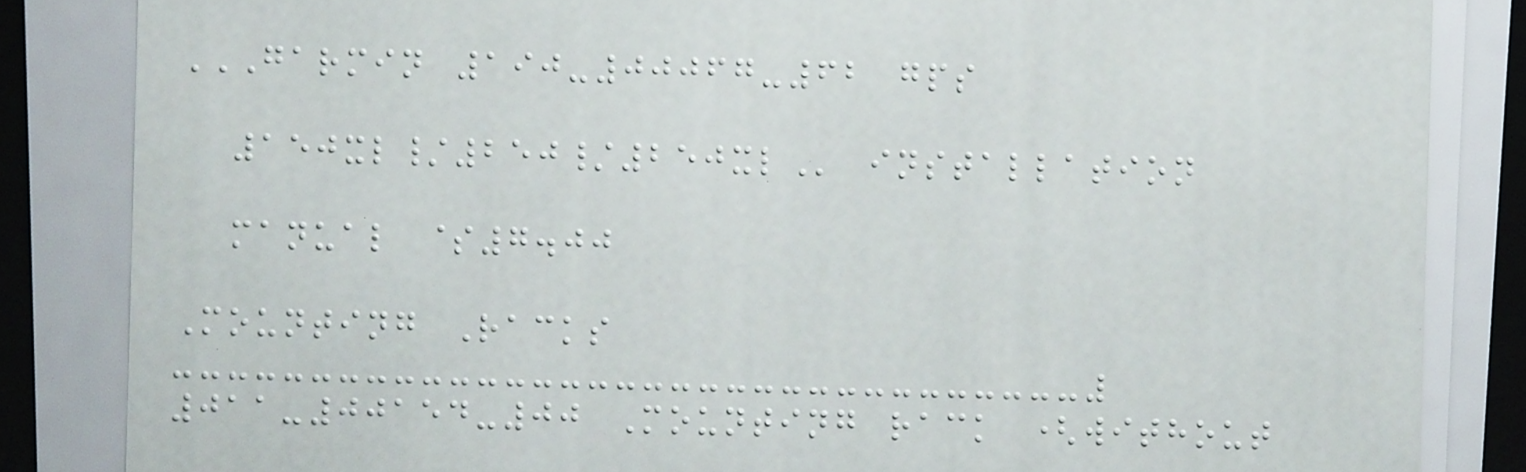GARMIN 190-00067-62 GPS
150XL/250/250XL installation
manual $7.00
Mounting Racks
011-00154-00 Mounting rack (without
